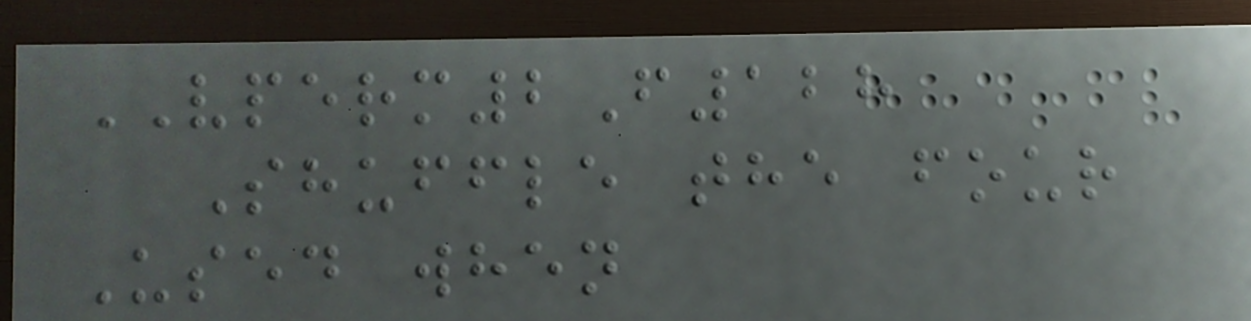VPERM2F128
Shuffle the four
Used when
